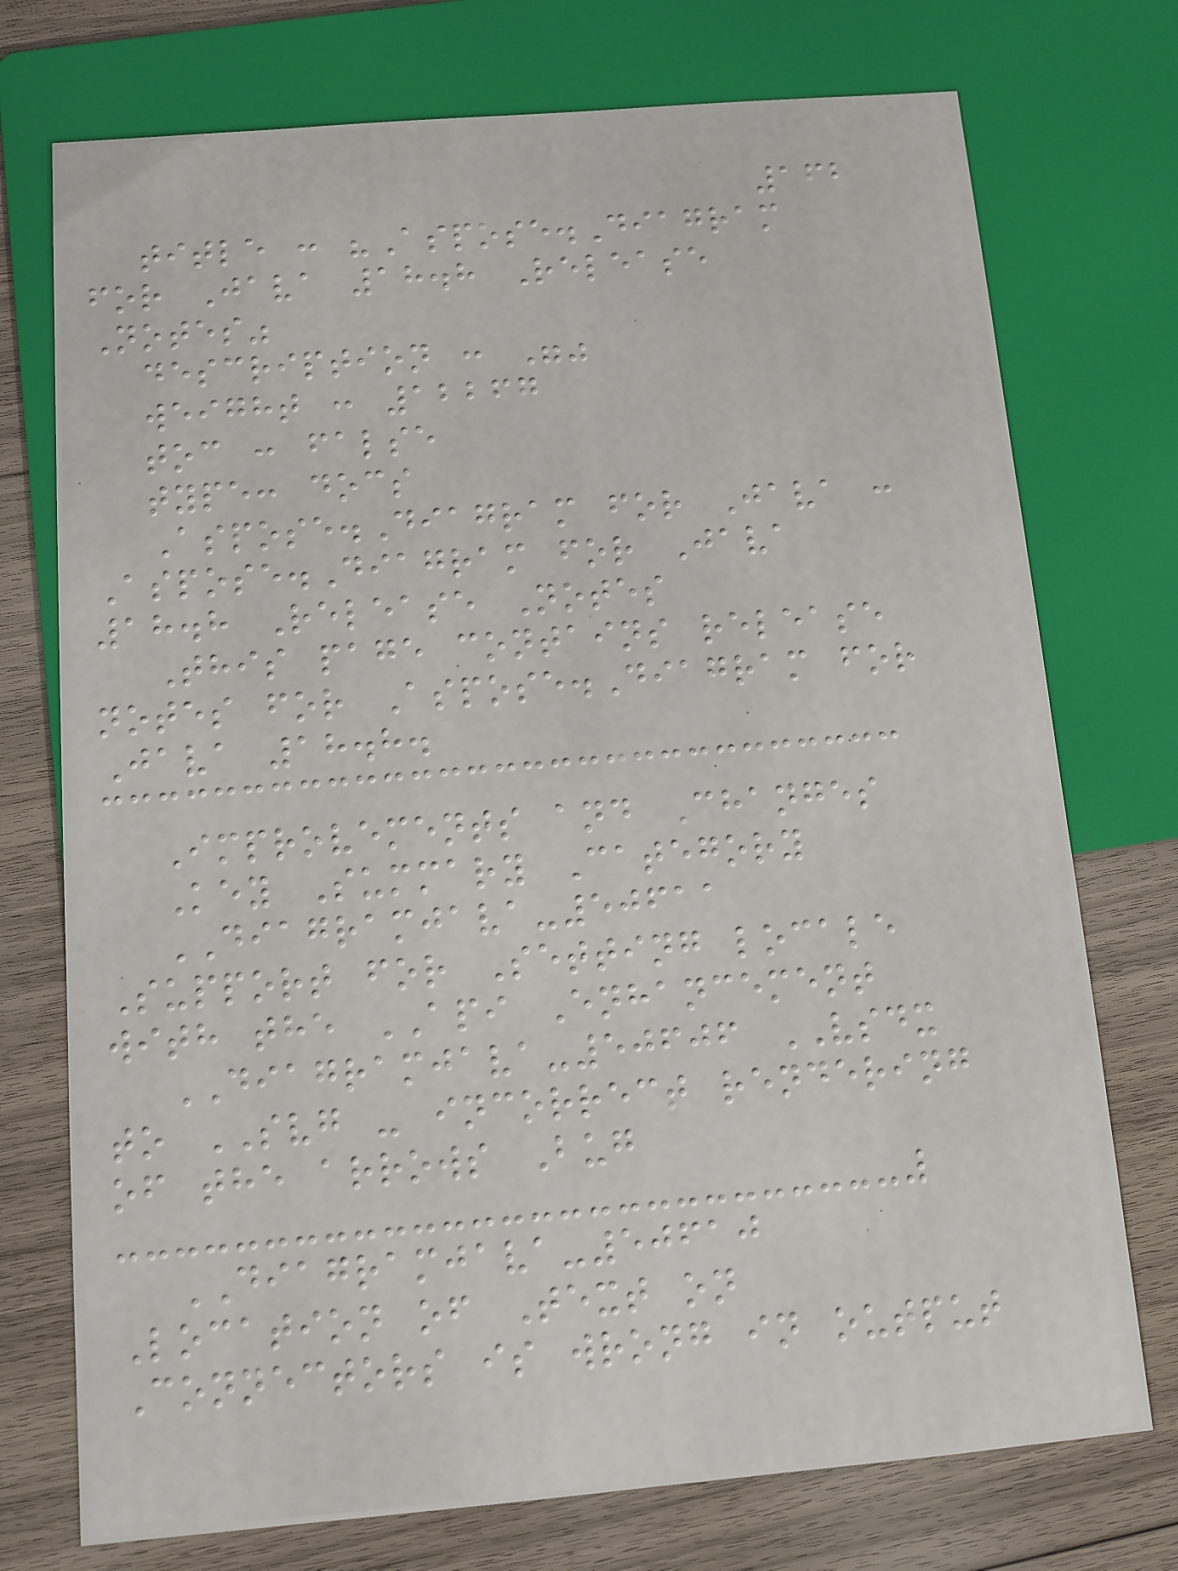162
title : "Aspose.Diagram
for Java 18.8 Release
Notes"
description : ""
weight : 12267
toc : false
type: docs
Aspose.Diagram for Java :
Aspose.Diagram for Java
18.8 Release Notes
This page contains release
notes for Aspose.Diagram for
Java 18.8.
Improvements and Changes
Key Summary Category
DIAGRAMJAVA-50611
Support for Setting locale
with the API Enhancement
DIAGRAMJAVA-50606 VSDX
to SVG - incorrect rendering
of the arrows Bug
DIAGRAMJAVA-50610
Location of Text on
Connectors is wrong in output
